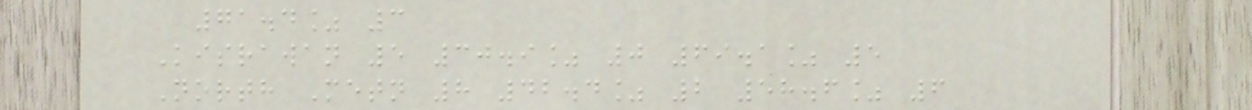71.4% 3
Kisrawan 5 30.9% 0 69.1% 5
North Metn 8 42.4% 2 58.6% 6
